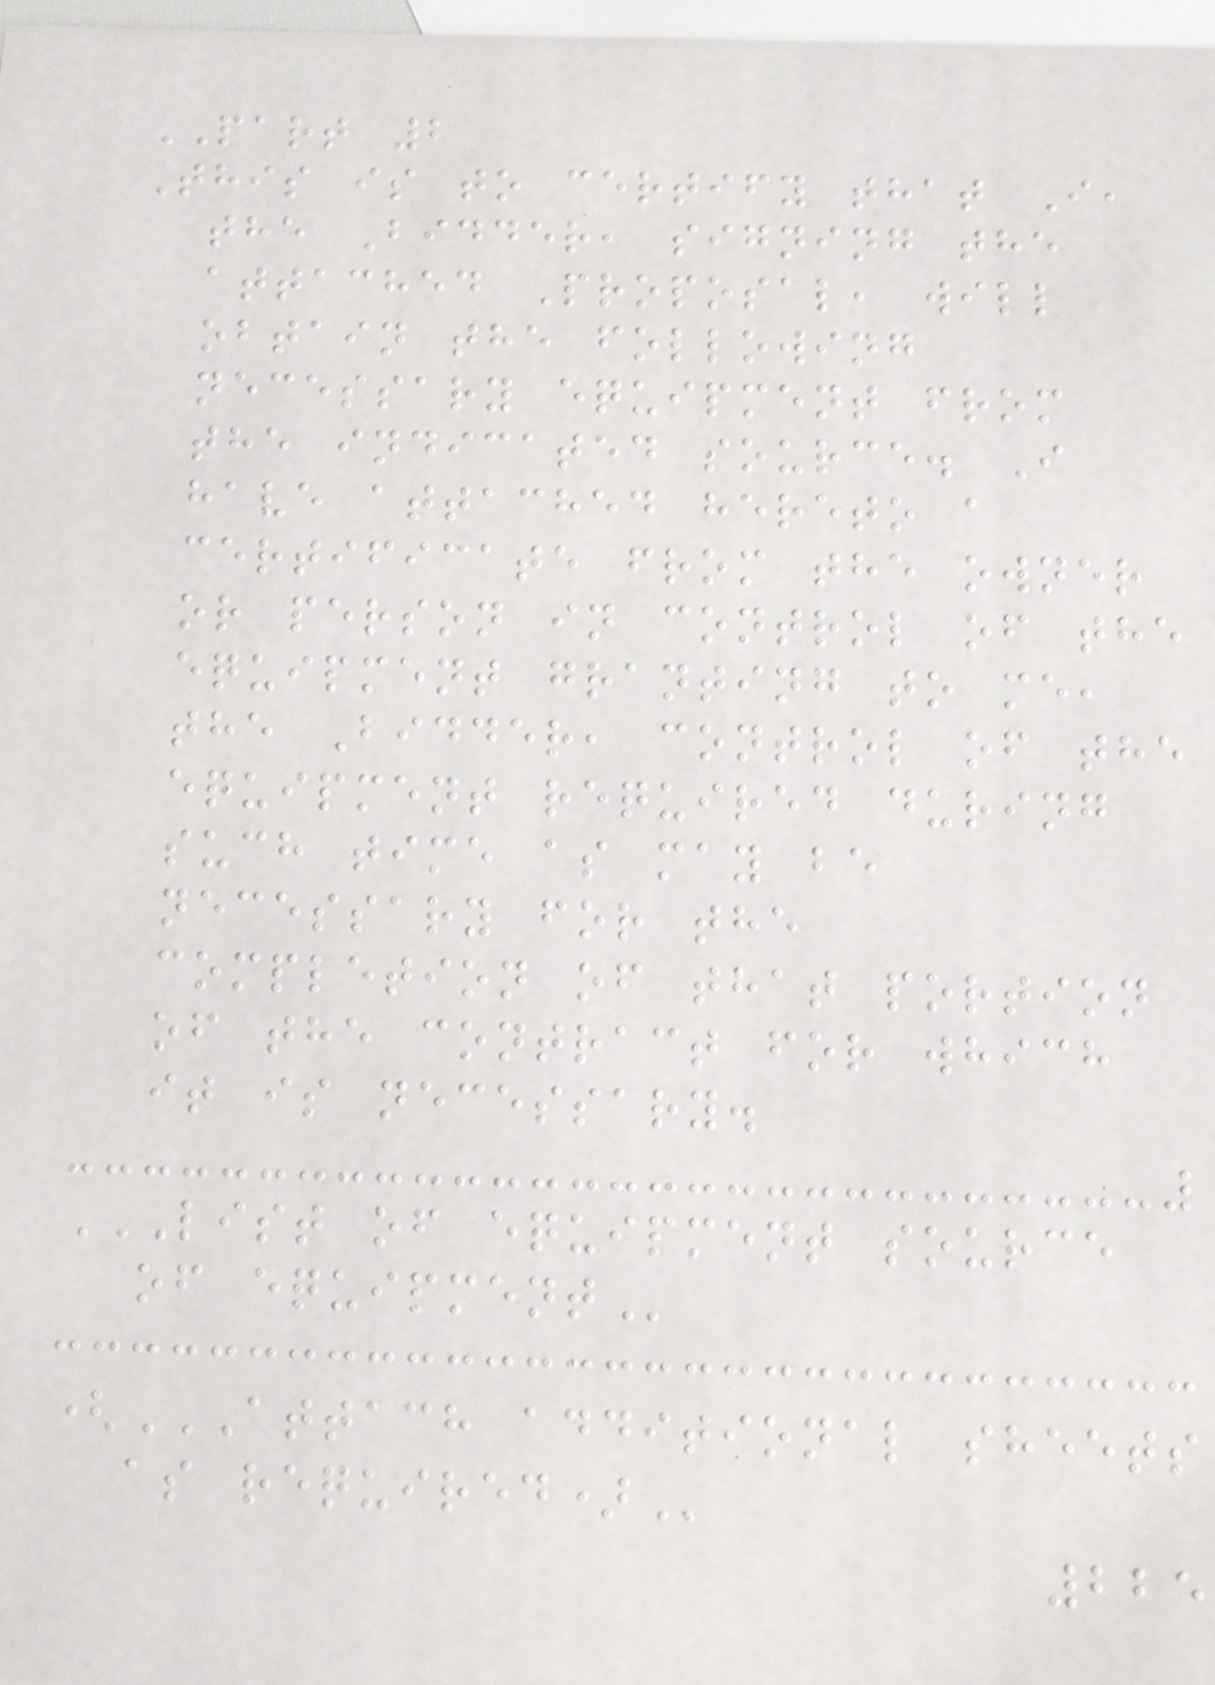PART 2
This is to certify that I,
the Bidder, signing the
attached Proposal, will
obtain the following
necessary equipment from
the indicated source. I
have attached hereto a
certificate from the owner
or person in control of the
equipment granting to me,
the Bidder, control of the
equipment required during
such time as may be
necessary for the
completion of that portion
of the contract for which
it is necessary.
LIST OF EQUIPMENT SOURCE
OF EQUIPMENT
(ATTACH ADDITIONAL SHEETS
AS REQUIRED)
225
